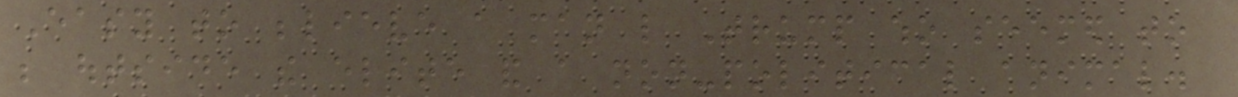Easy to believe a man like Trump who seemed to
be outside the elite and a non-political animal.
